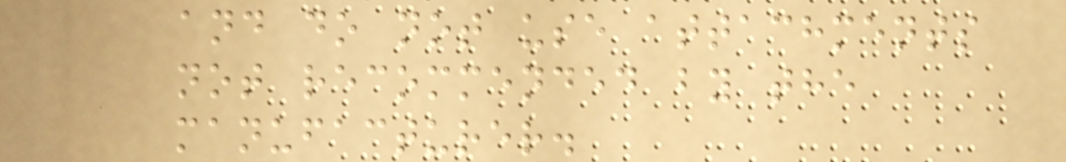and do not use attachments
not recommended by the
manufacturer.
